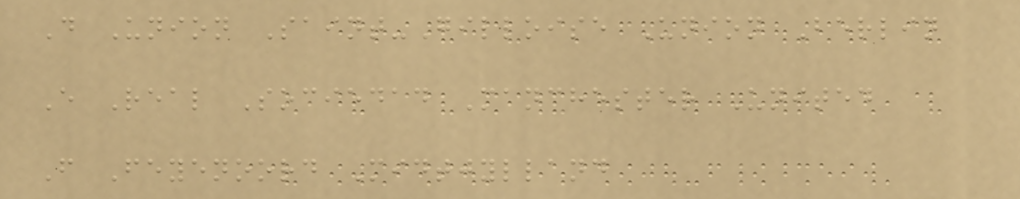D Union Saint-Gilloise Union Berlin
E Real Sociedad Manchester United
F Feyenoord Midtjylland
